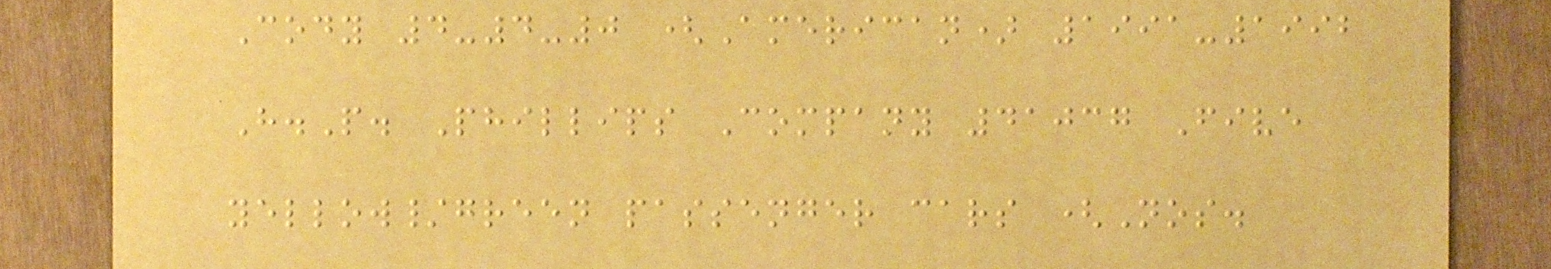Cody 4-4-0 (American) 1991-1992
H.P. Phillips Company 41037 Five
yellow/green passenger cars (Nos.
